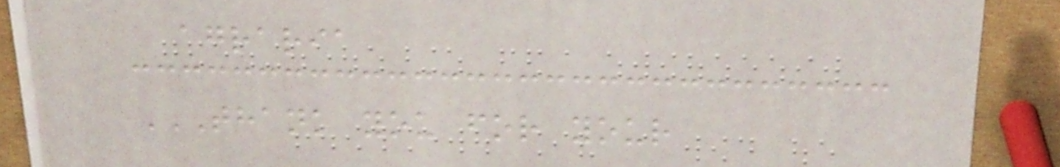agraria
THANK YOU FOR YOUR
